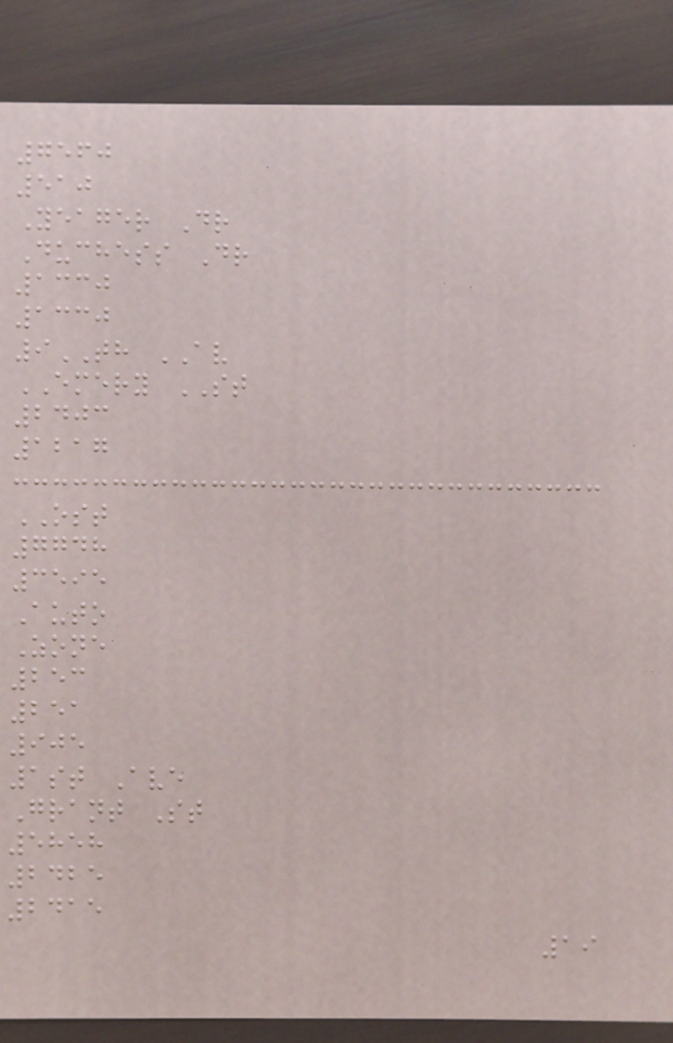7560
510
Yeager Dr
Duchess Dr
1330
1330
9TH AV
EMERY ST
2403
1217
OST
7748
3595
Auto
Zone
253
251
905
1st Ave
Grant St
5858
2425
2415
19
